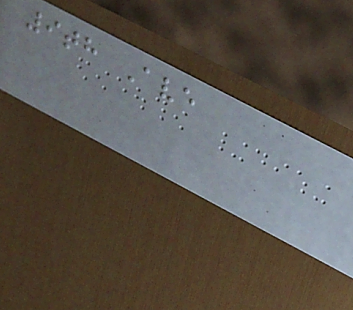9th Ave
